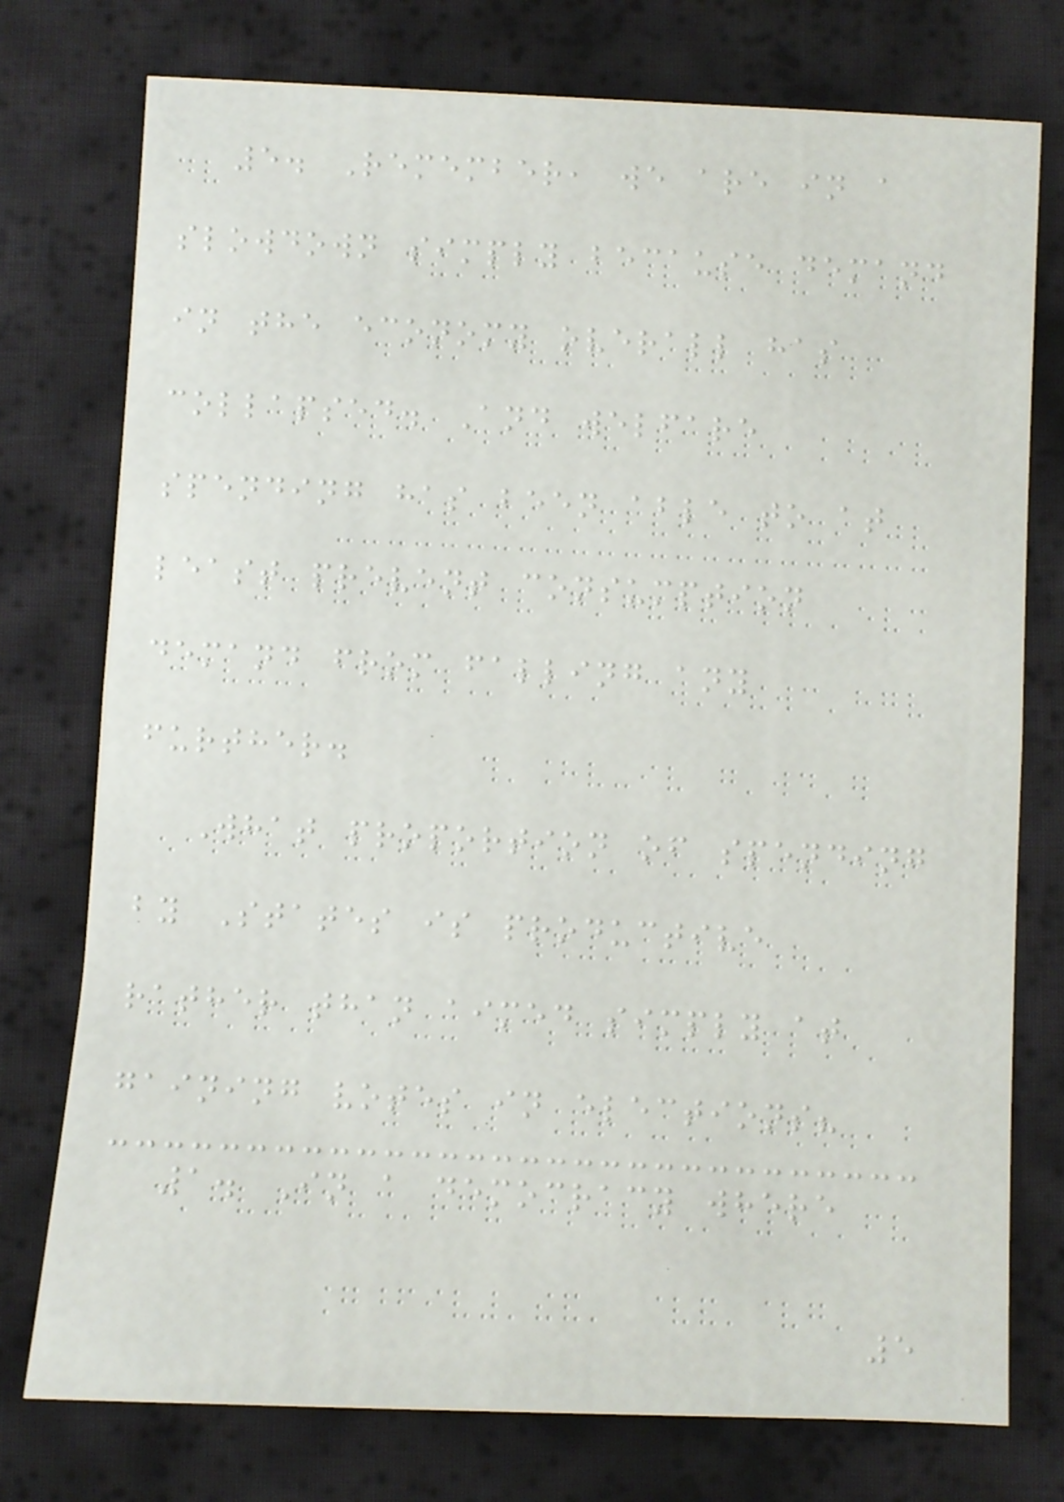5. Remember, we are in a
slowdown simply because demand
in the economy overall has
collapsed. And welfare
spending has been able to at
least prevent consumption
demand from falling any
further.
What proportion of spending
by States is productive
rather than aimed simply at
gaining votes in elections?
1. In a democracy where
5
